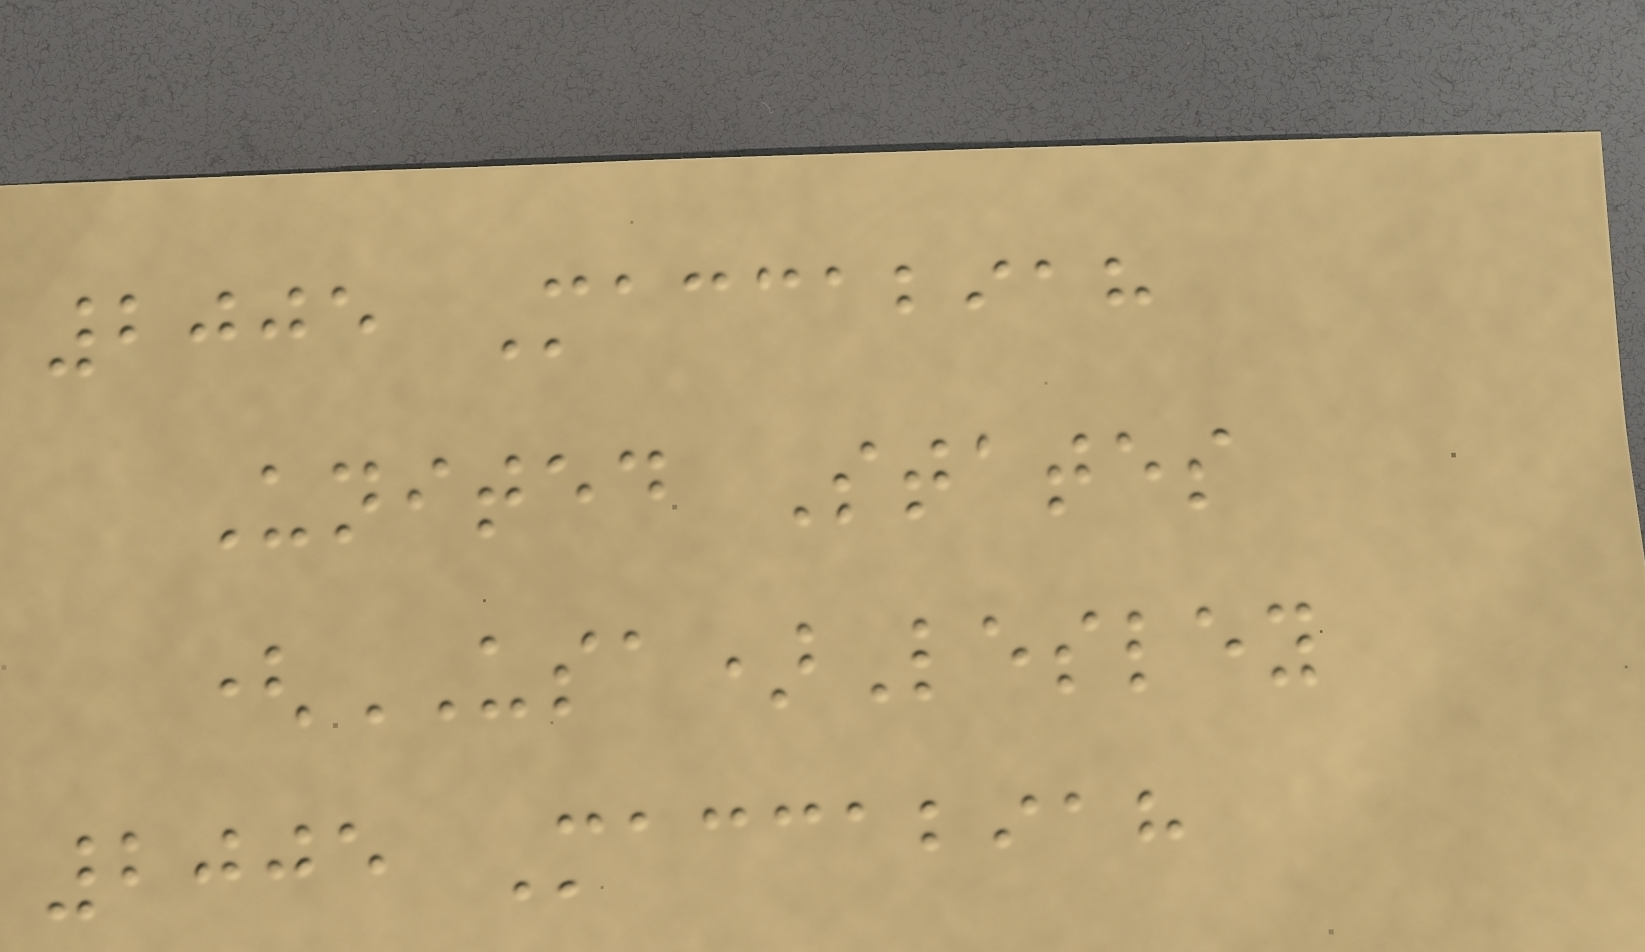2005 Maccabiah
United States
(USA)Lesley
2005 Maccabiah
